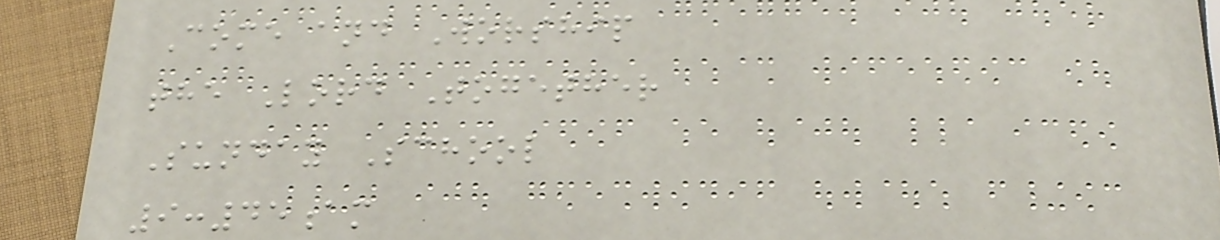Come and Worship
the Lord Together
Sunday School
9:45am
